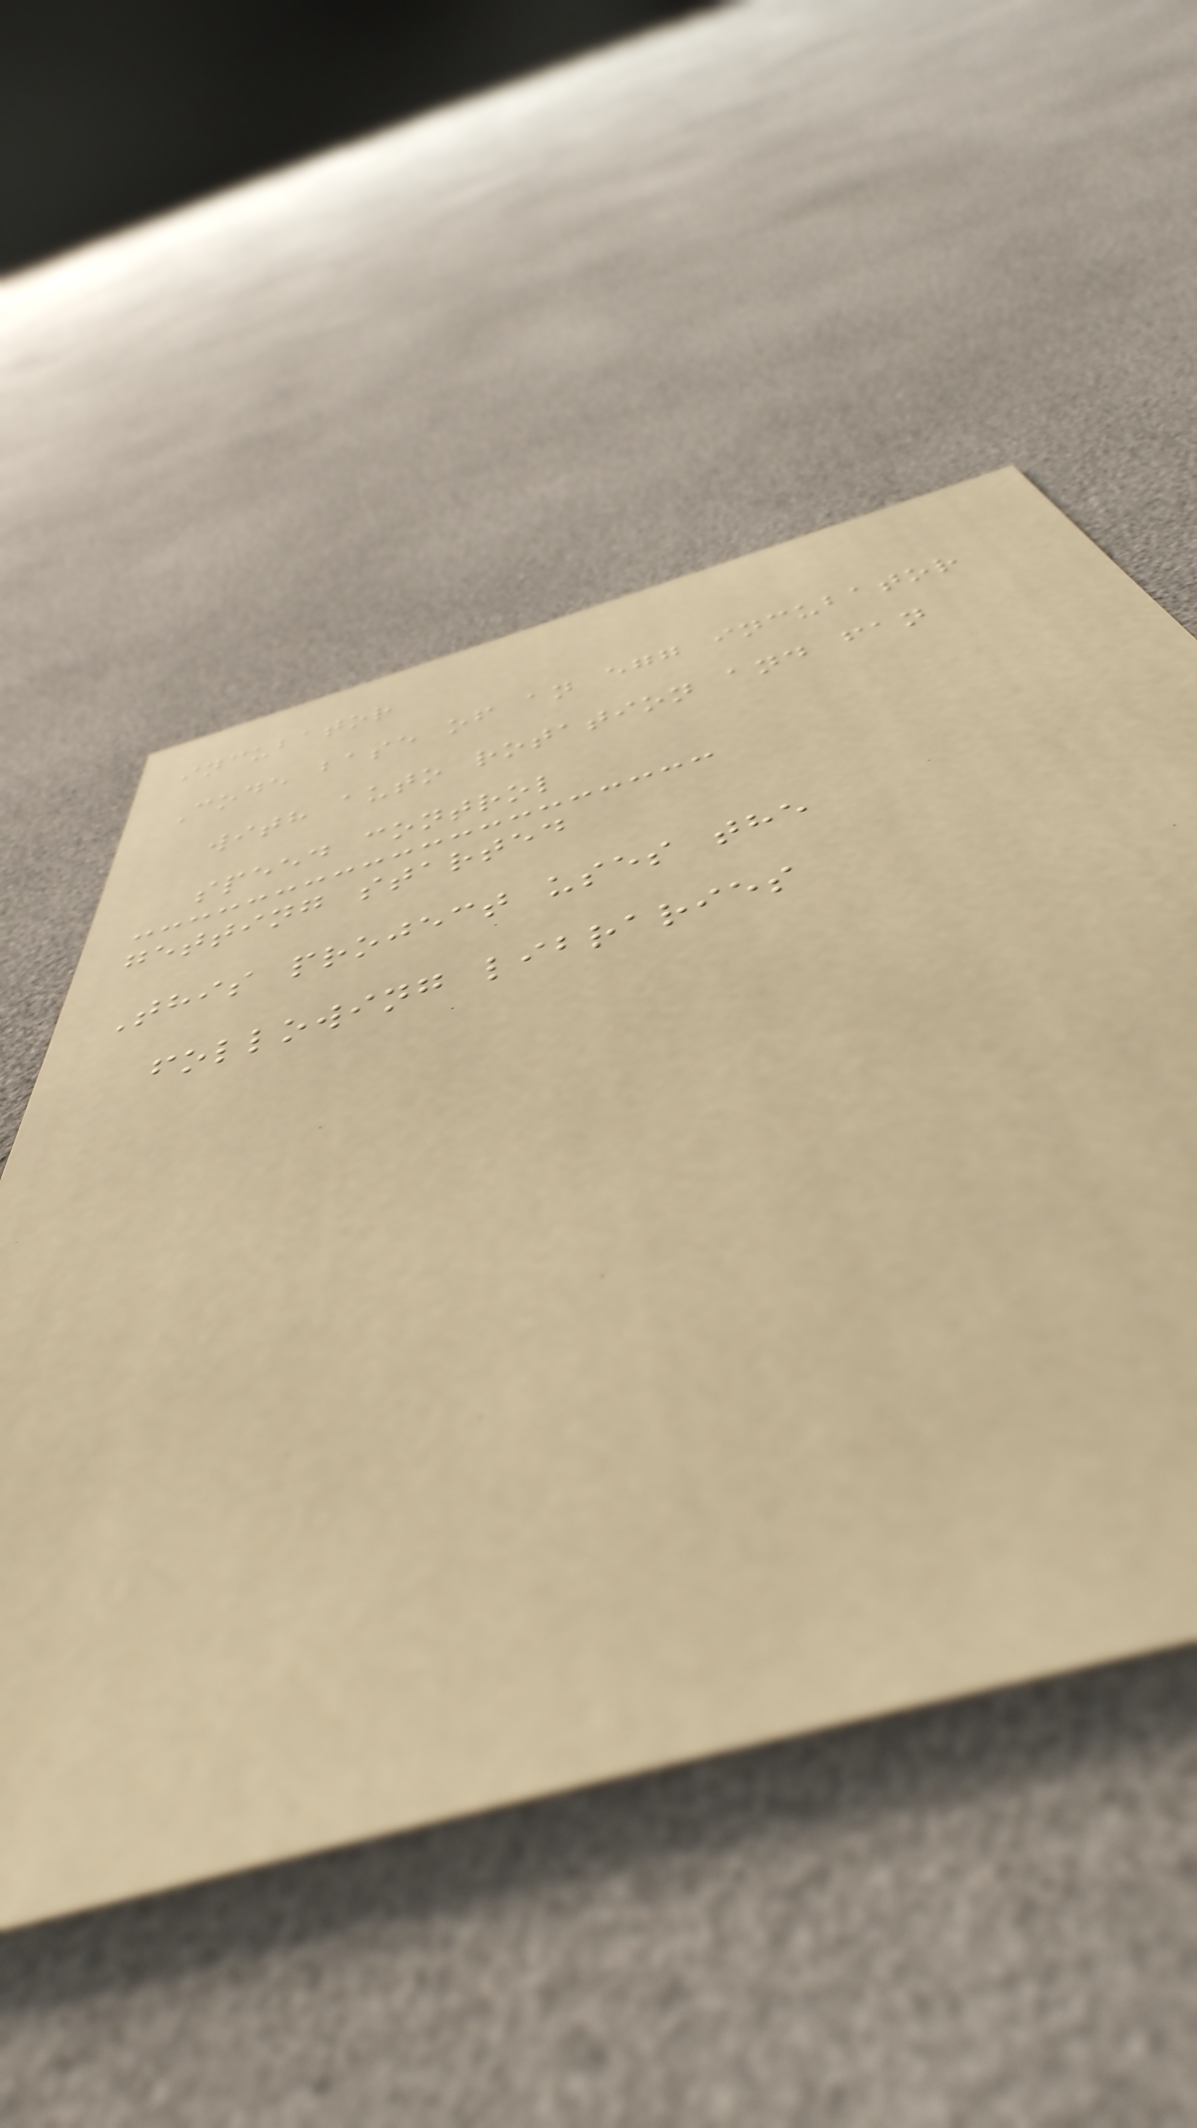incubator
Code base of an egg incubator
with auto rotation and fan
speed control
getting started
This project uses the
following libraries
